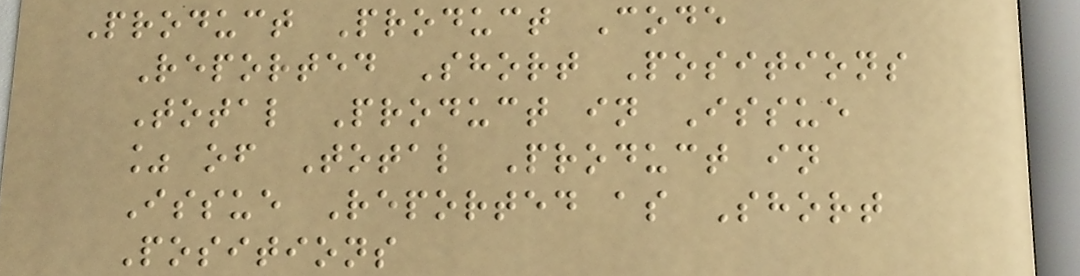Product Product Code
Reported Short Positions
Total Product in Issue
% of Total Product in
Issue Reported as Short
Positions
